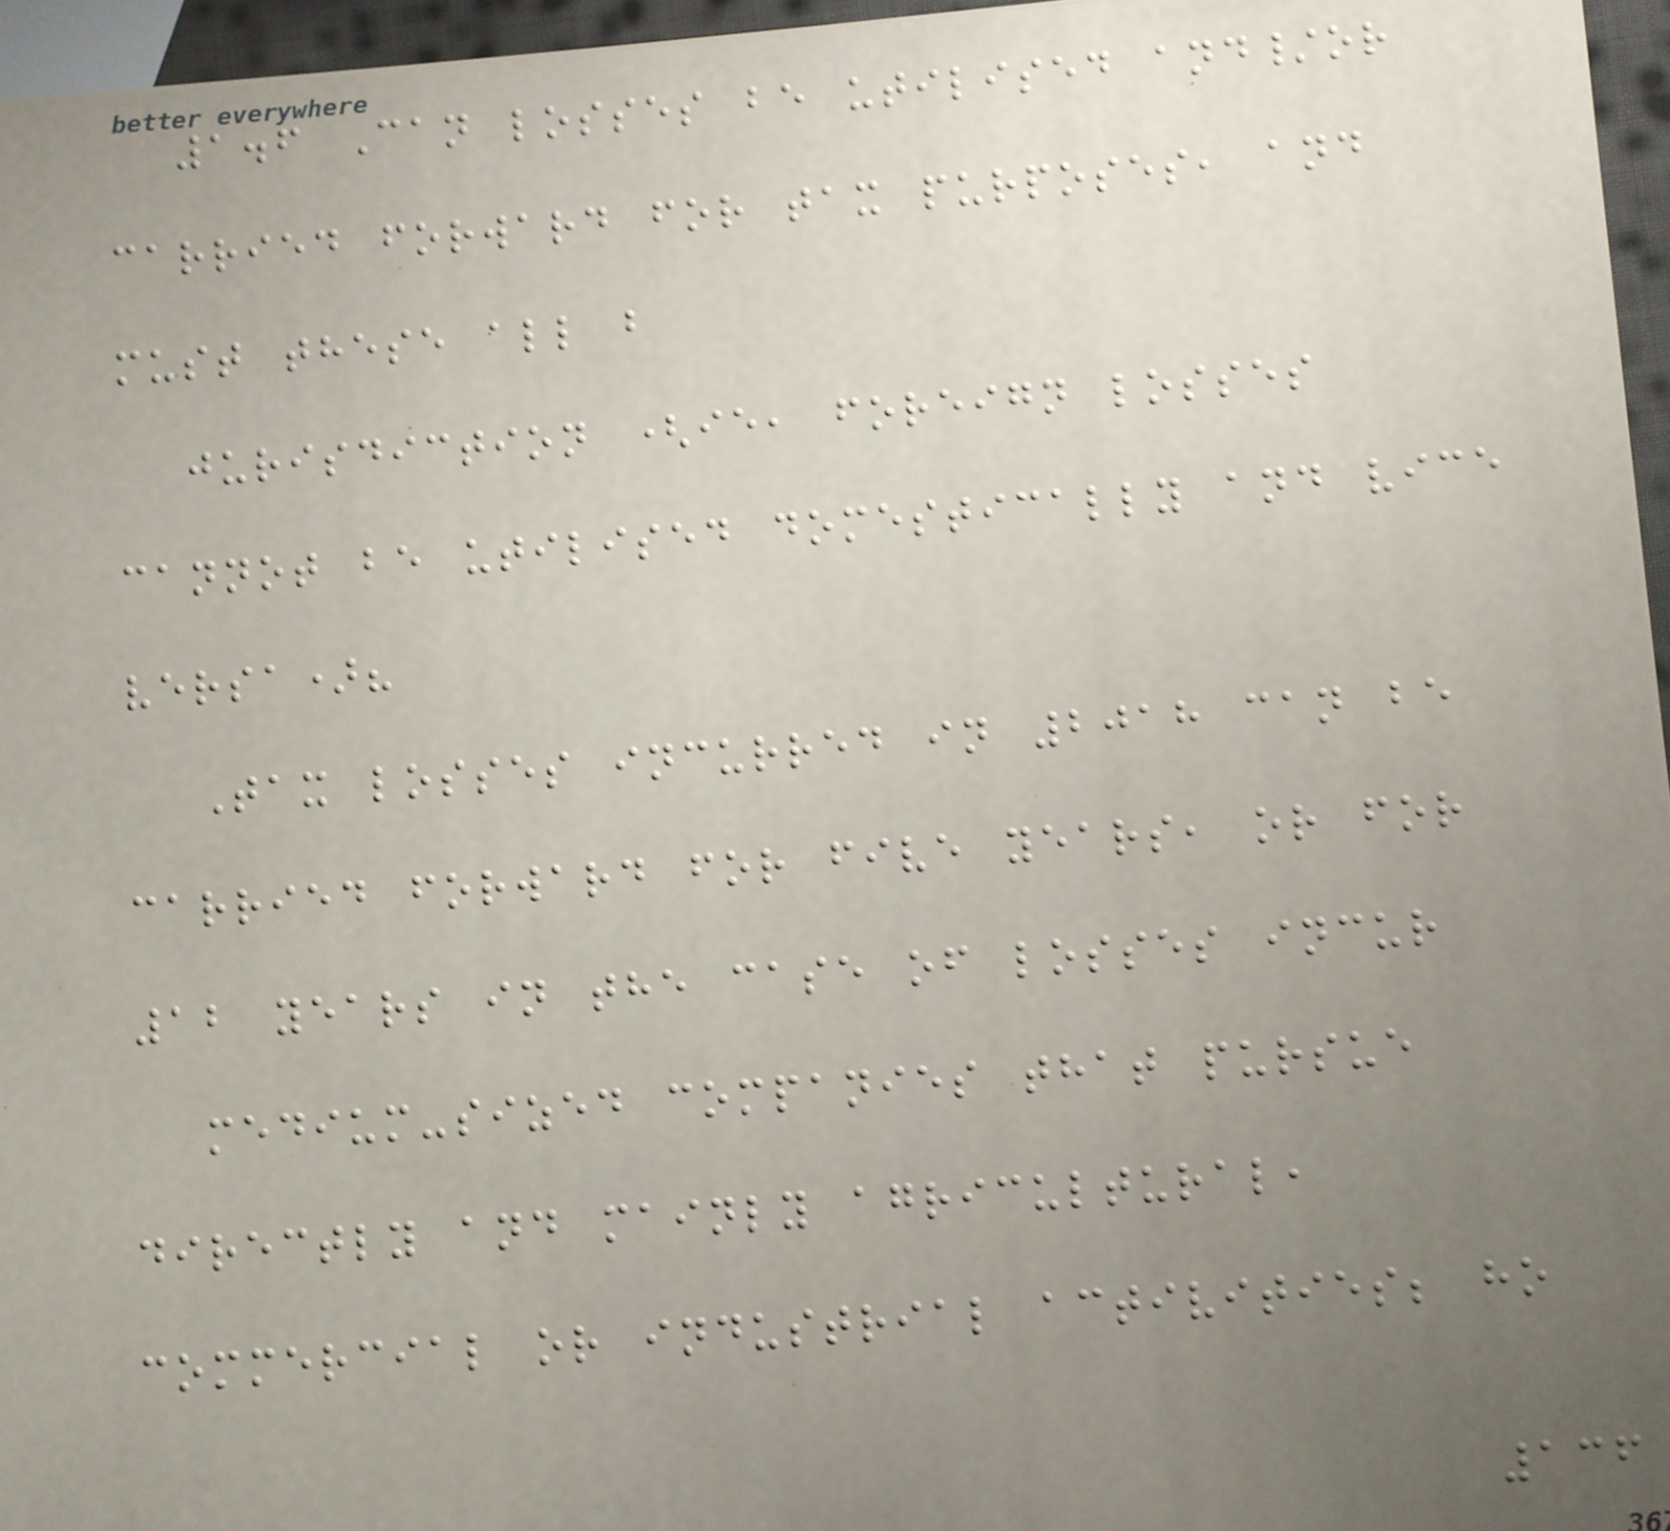1.6 Can losses be utilised and/or
carried forward for tax purposes, and
must these all b
jurisdiction (ie, foreign losses
cannot be utilised domestically and vice
versa)?
Tax losses incurred in 2018 can be
carried forward for five years, or for
12 years in the case of losses incur
medium-sized companies that pursue
directly and mainly agricultural,
commercial or industrial activities; ho
136
